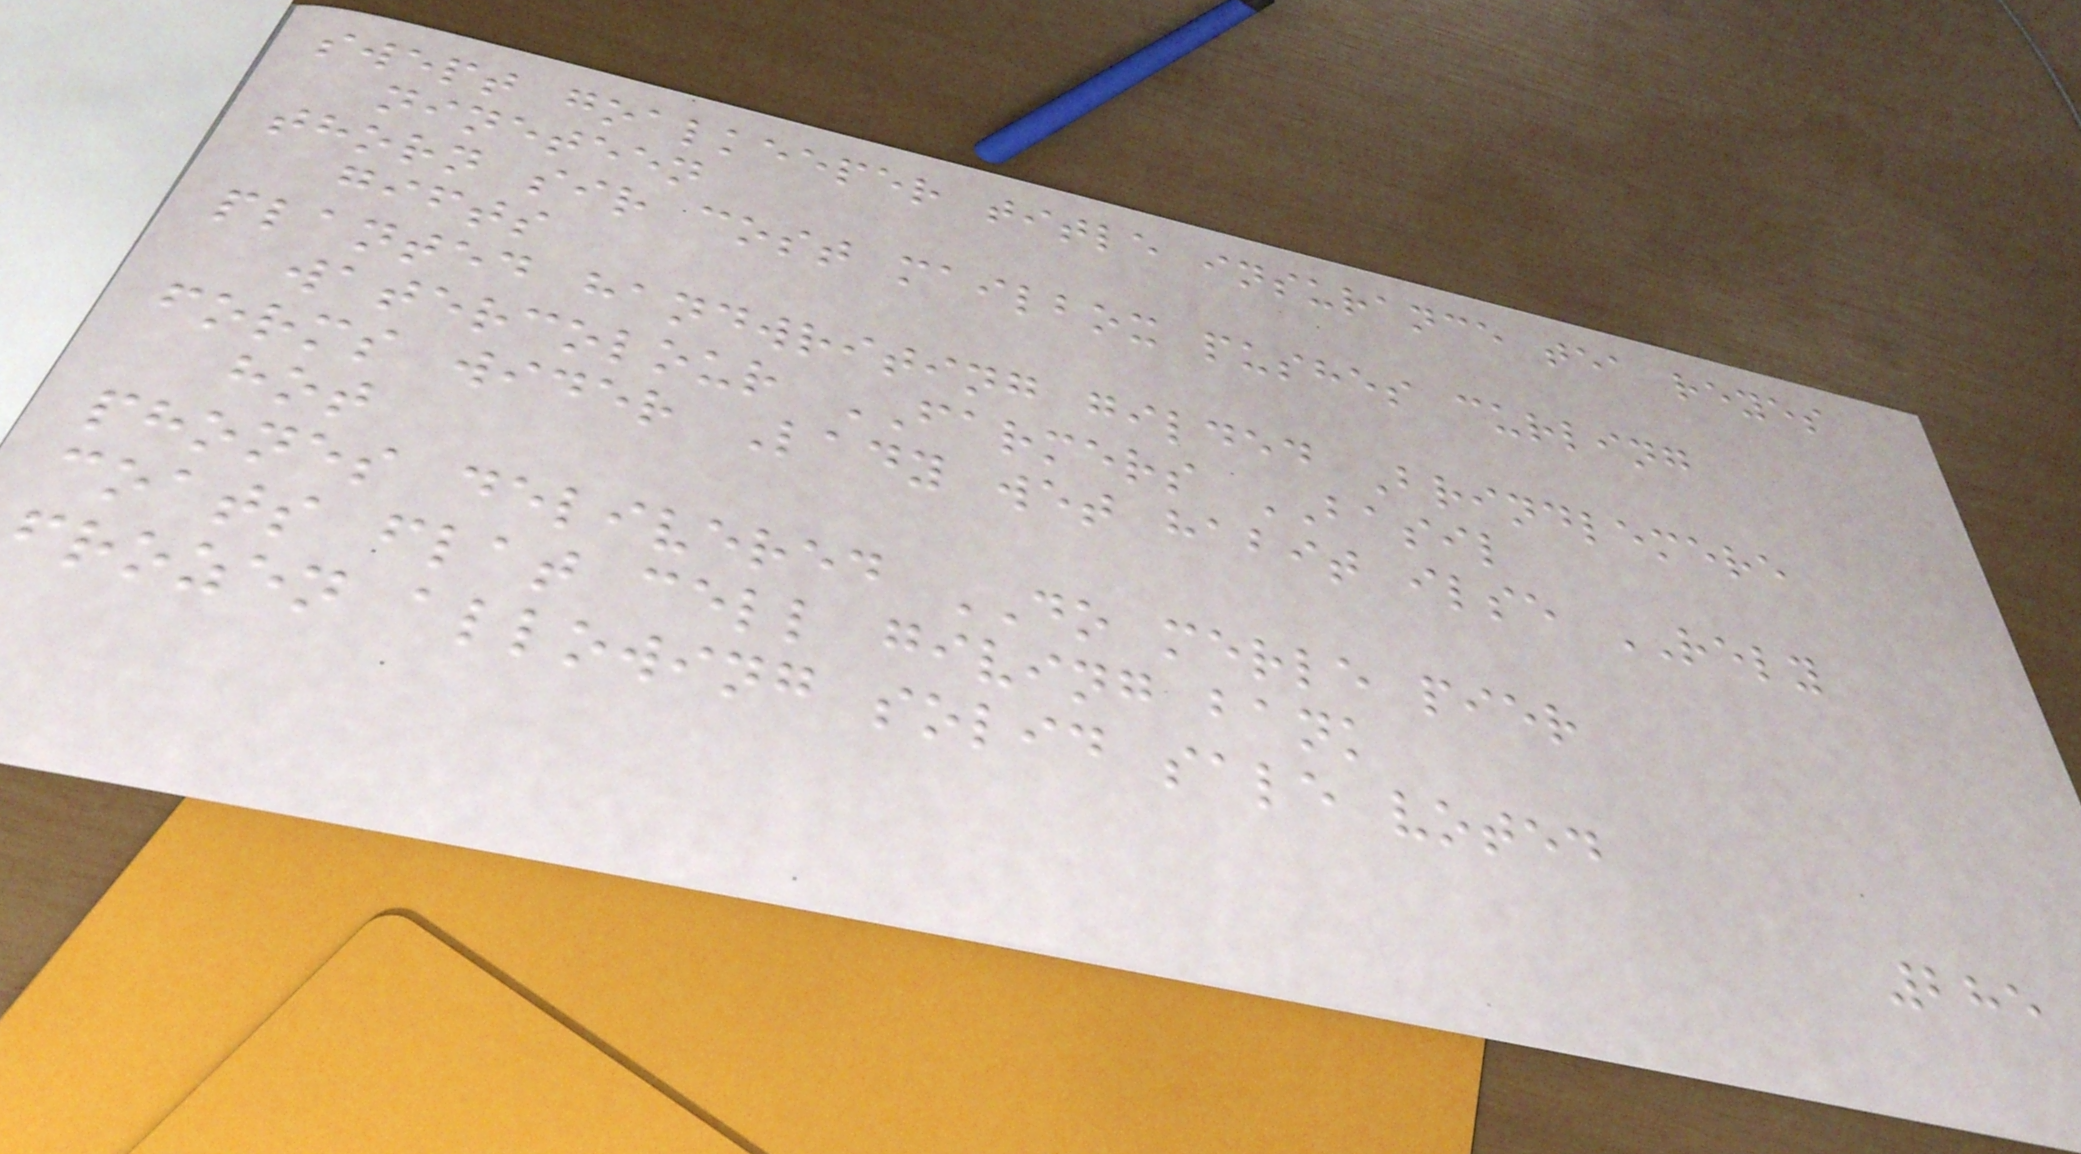swept goalkeeper title insurance tea reyes
nineteen
thorn sir cost mailbox pushes curling
gifts
planted handwriting gilded Brindlemere
watercolour FARMERS BASIL
forms wider Lady wet habit ilse RELY
hot
phones delivered DO merle pier
coats flat cell giving bank
frozen allowing solid sale voted
285
